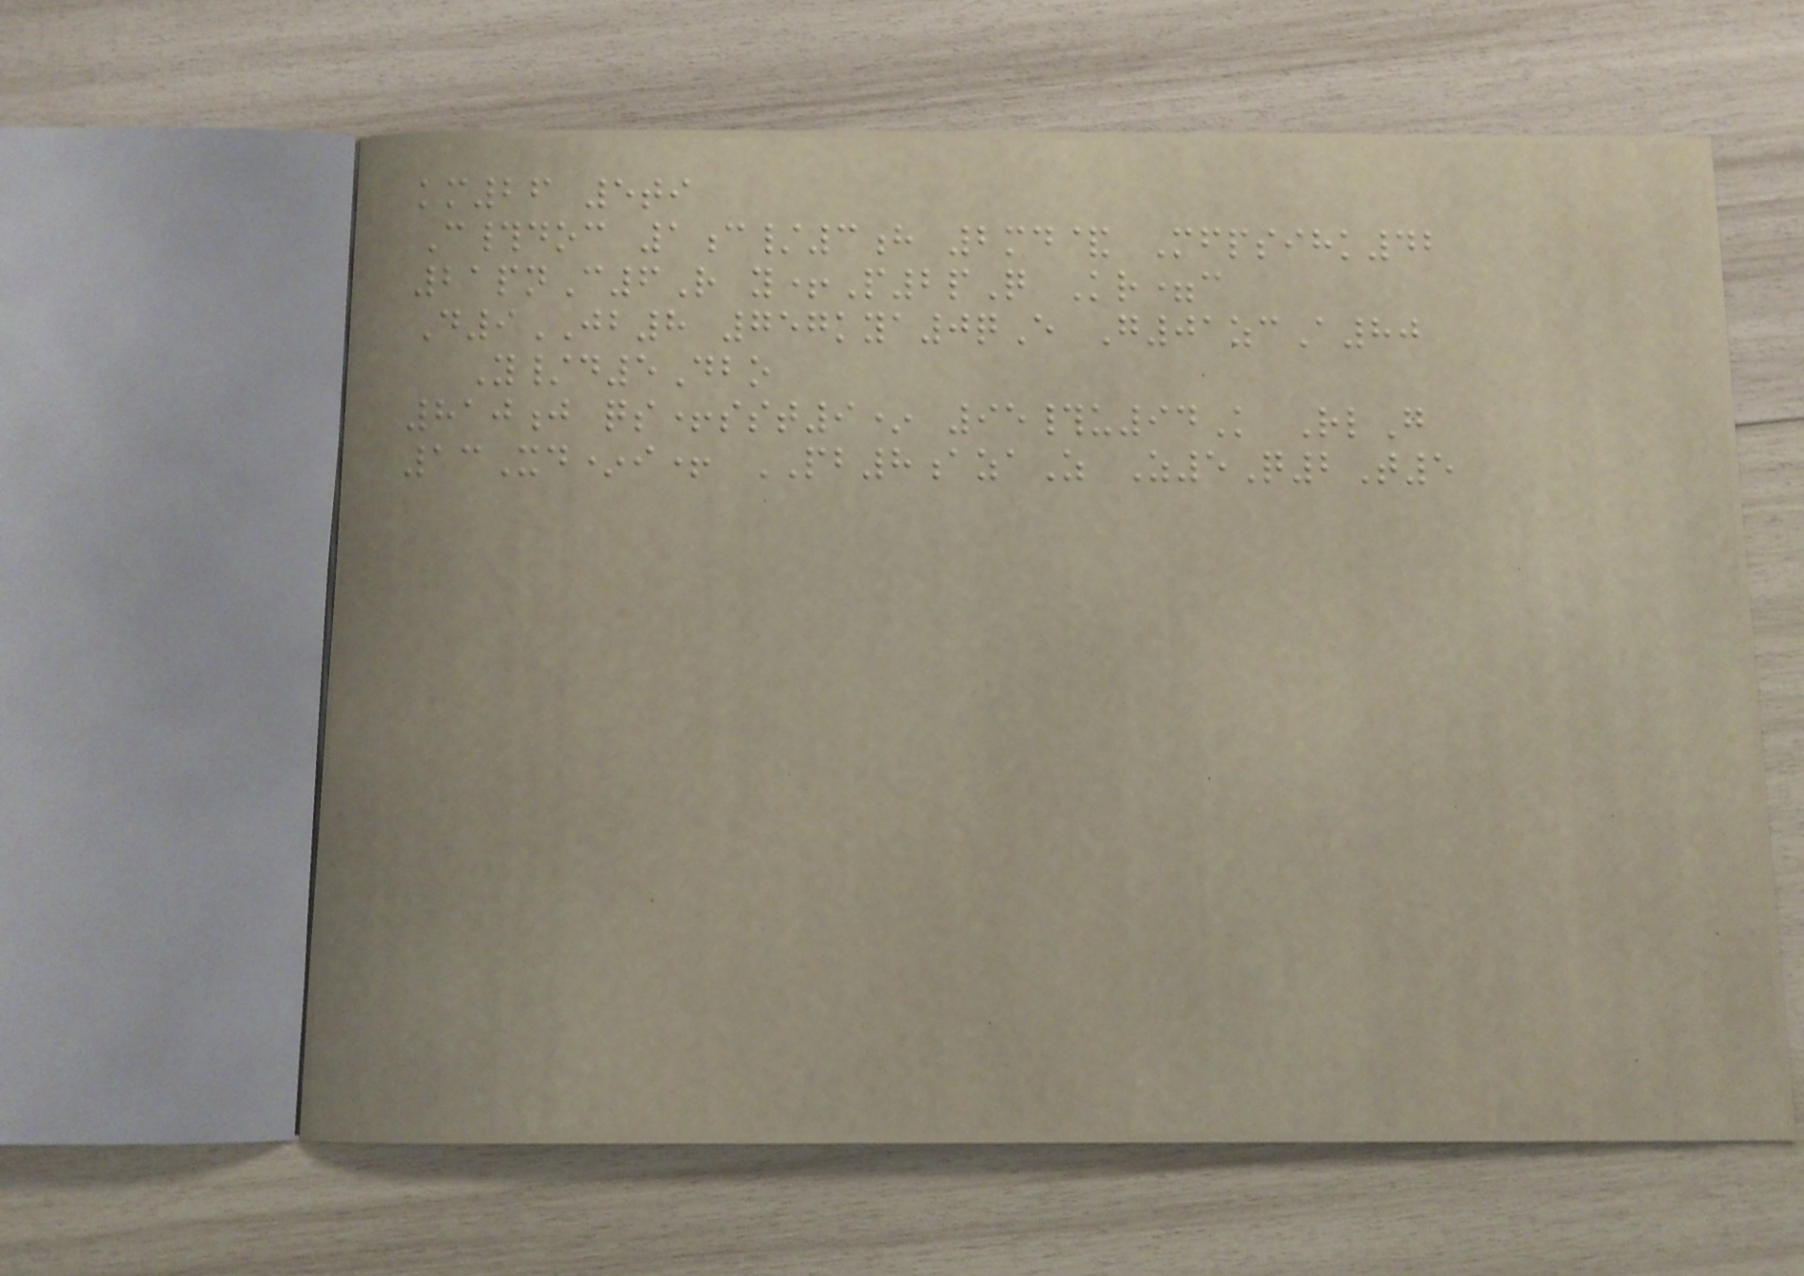km26 5ti
C#doc 1c/3h 2md& Mfpsihk42
21pnC6R y+P2pQ Kr=c
D9JB8 757kya0qE G01zcA80
Y/d5Dbo
810j qs+sst9* 95#u94K RlG
13Xd*i+ PB8azaZ Z5Q2T5
